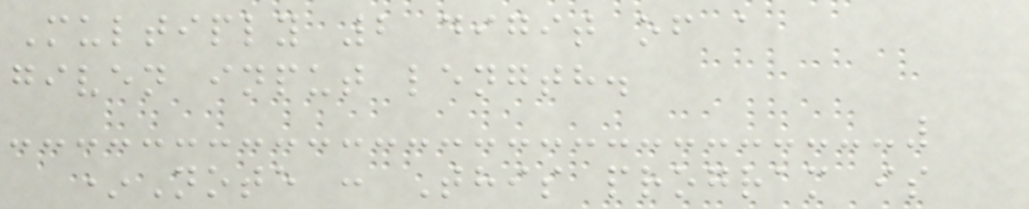Multiply 2 digit of a
given input length.
*Note : This program is
